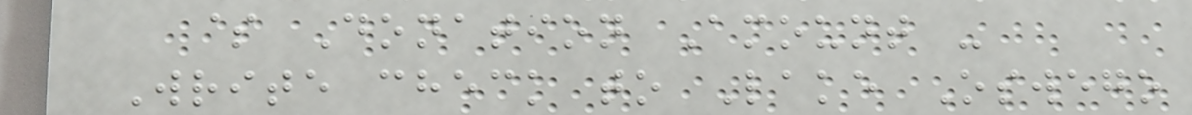$ Donation Amount -
Write check to Lake Oswego
